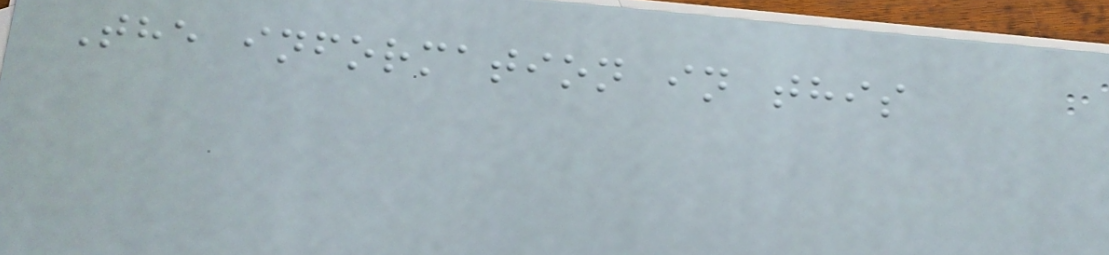The information in this
